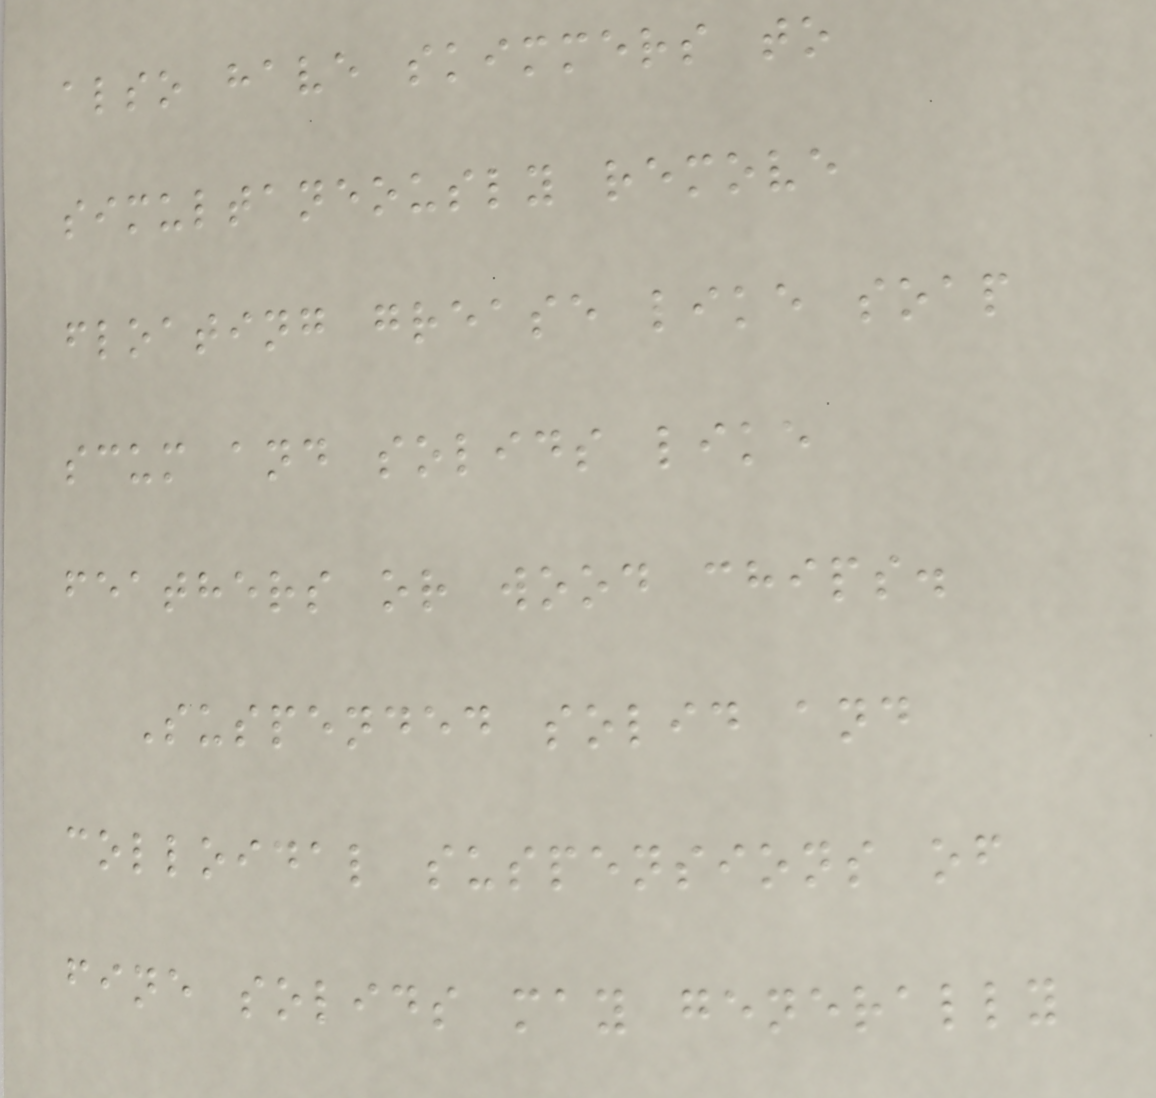also have skimmers to
simultaneously remove
floating grease like soap
scum and solids like
feathers or wood chips.
Suspended solid and
colloidal suspensions of
fine solids may generally
